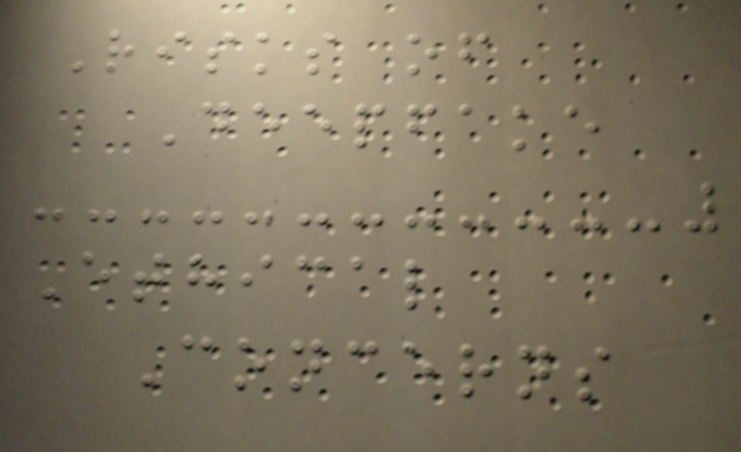Risks of
Deepfake
Ethical
Concerns
